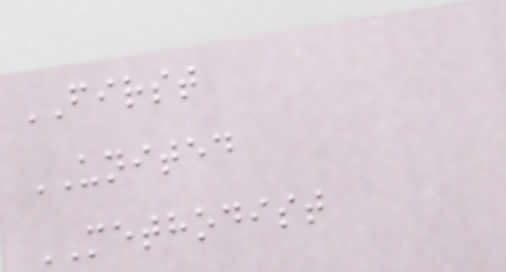FIRST
UNITED
METHODIST
